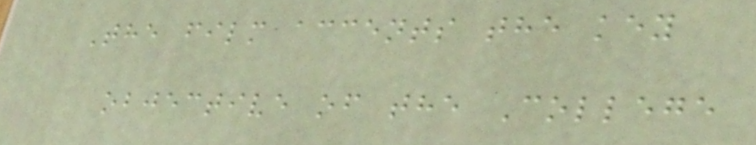The film accents the key
objective of the College
